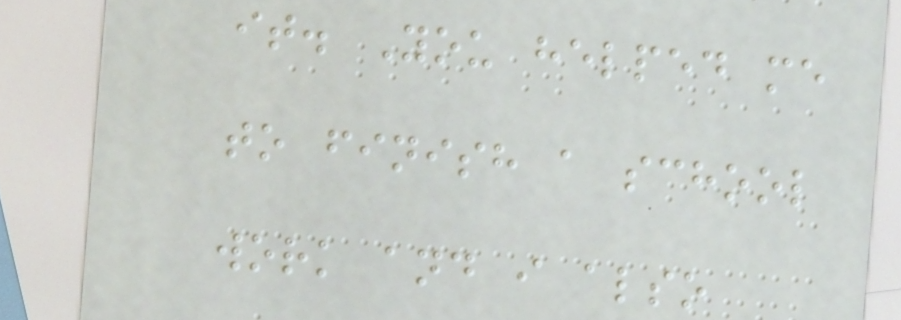it. You helped me
to finish a school
work and i also
